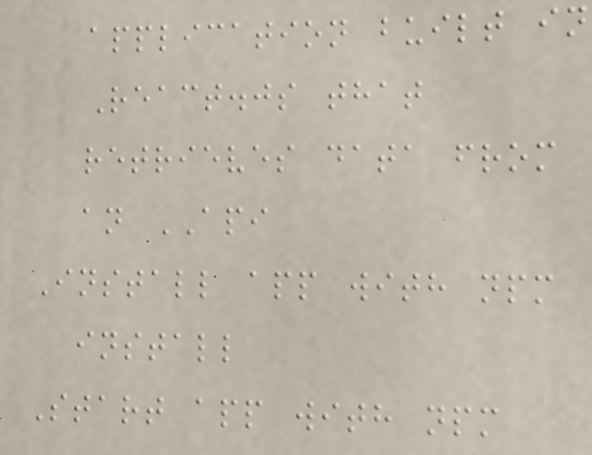application built in
React.js that
retrieves data from
an API
Install app with npm
install
Start app with npm
